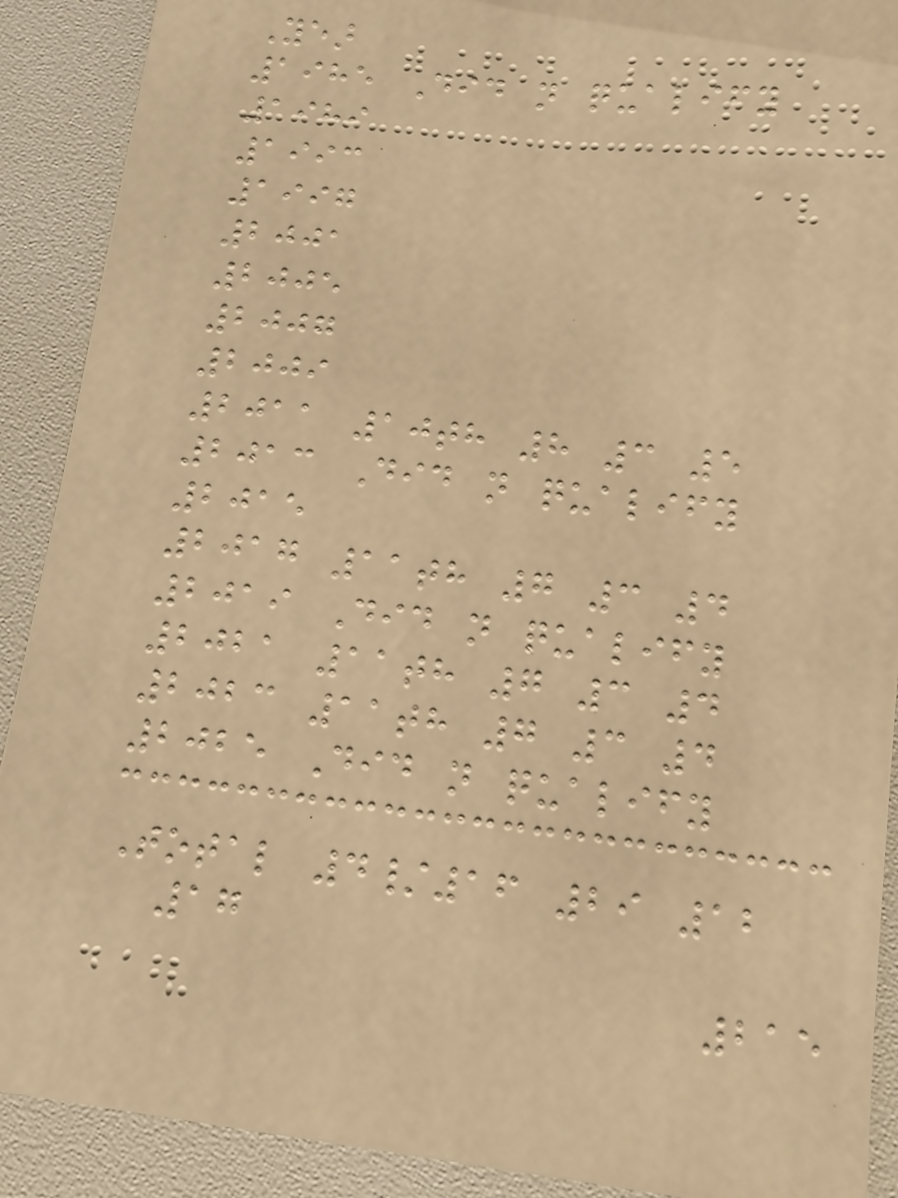Year
1985 Did not qualify
1989
1993
1997
2001
2005
2007
2009
2011 10th 8 3 5
2013 Did not qualify
2015
2017 11th 7 3 4
2019 Did not qualify
2021 11th 7 3 4
2023 11th 7 3 4
2025 Did not qualify
Total 4/16 29 12
17
215
